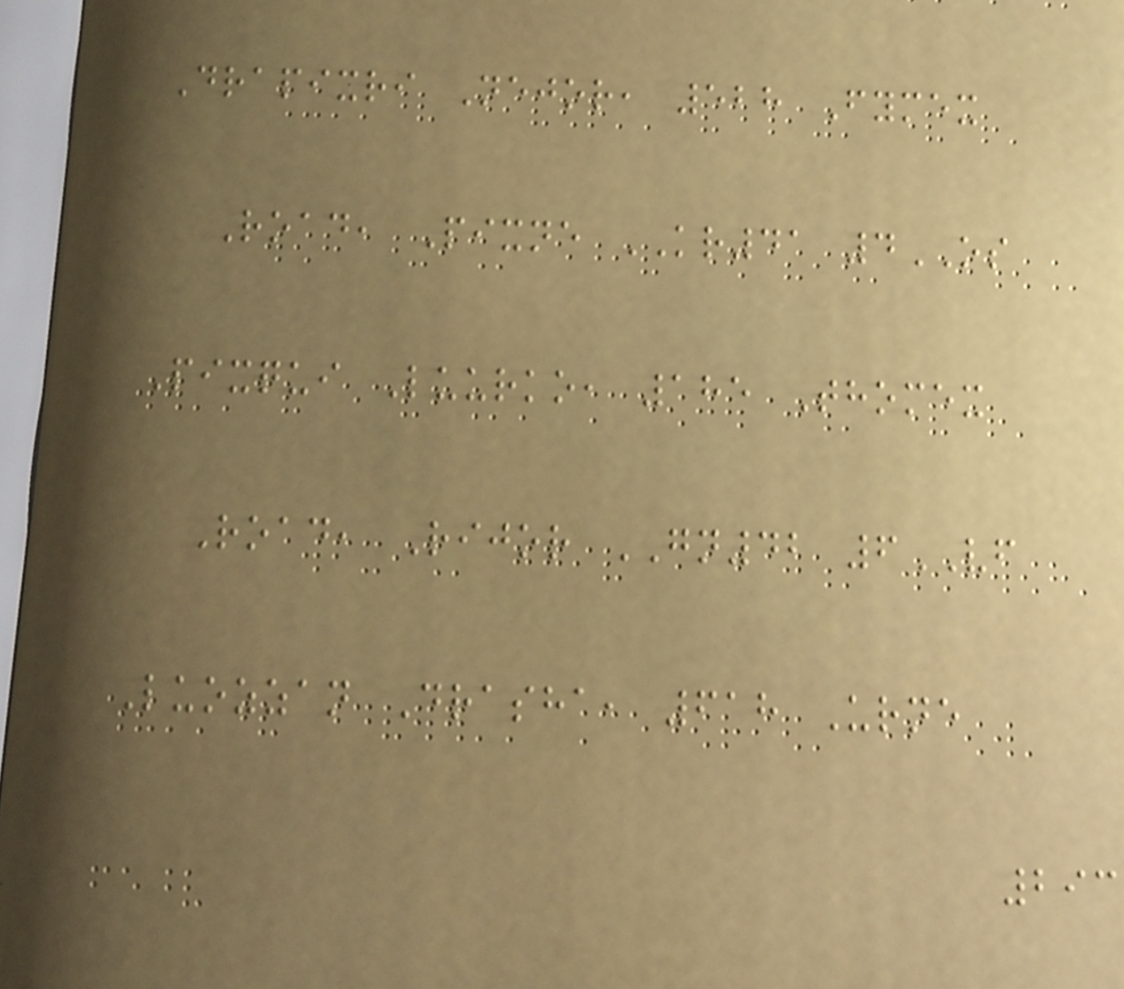Drapixri Nejor, 528 Fymex
Road, Pixne KR41 4OS
Pixqui Luurko, 185 Thomex
Road, Rijor GN42 6VF
Luozzan Drasha, 618 Urne
293
